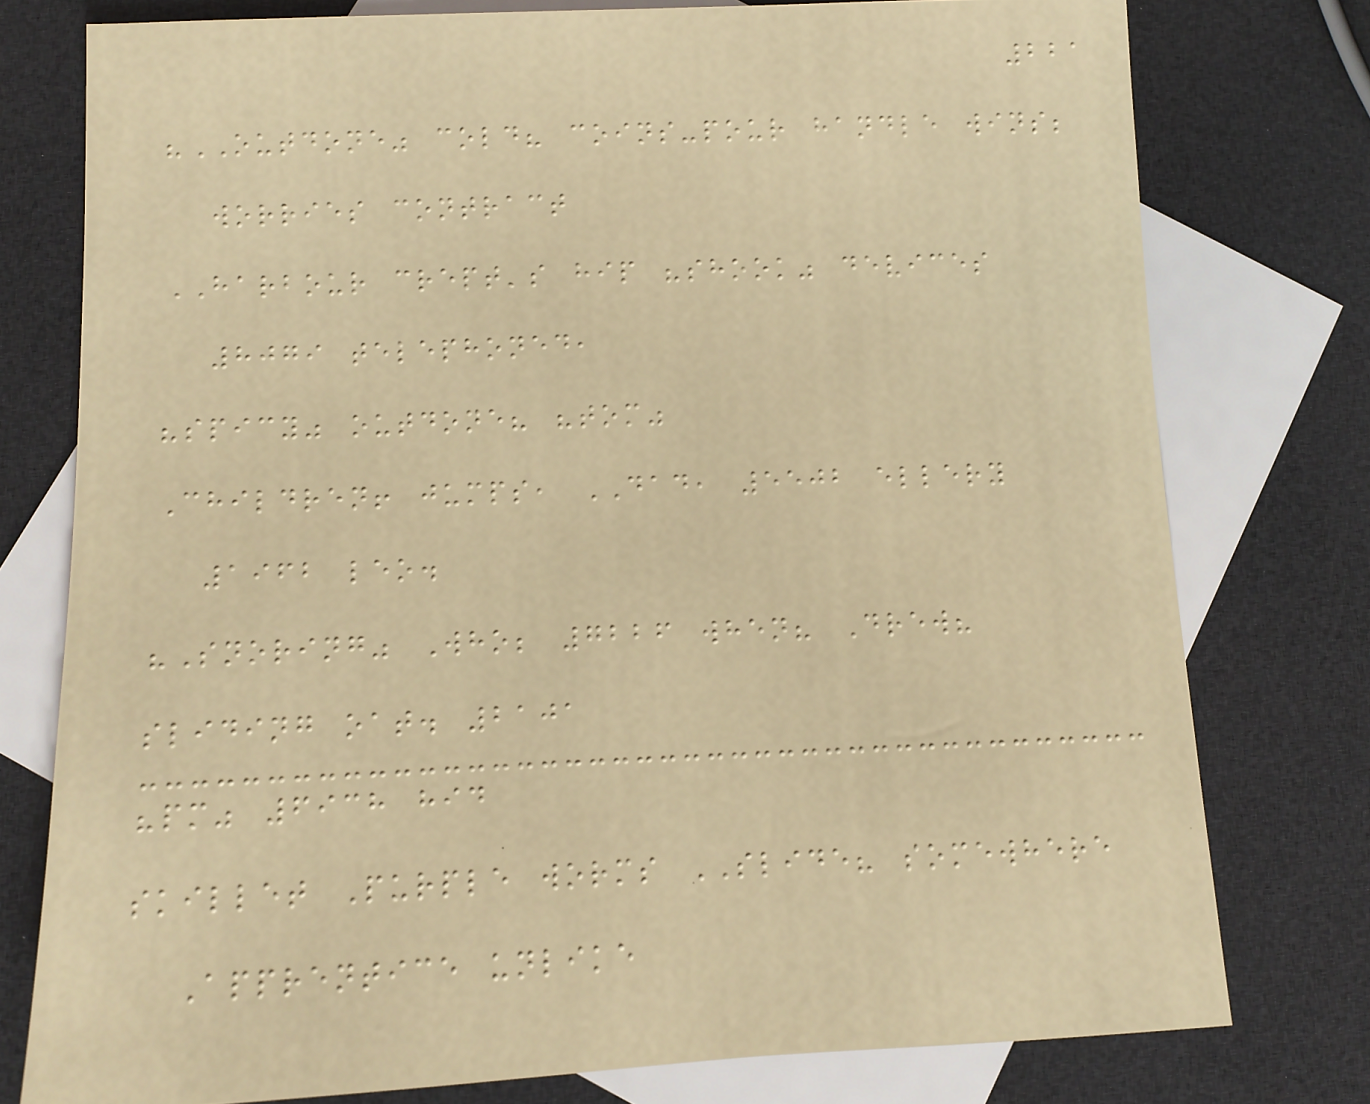221
"OUTDONE" cold? coins-pour handle wins;
worries contract
HARBOUR crept's hip "shook" devices
8079 telephoned,
"spicy" outdone? "tom"
Children! jumps, DAD, 5502 ellery
1962 leo.
"Snoring" Who; 7226 when? Drew?
sliding oat. 2101
"pm" 6938 hid
skillet Purple worms SLIDE? somewhere
Apprentice unlike
